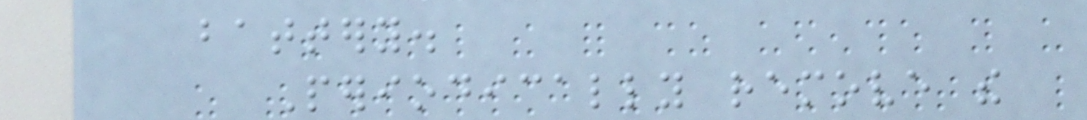battery.
Periodically remove the
